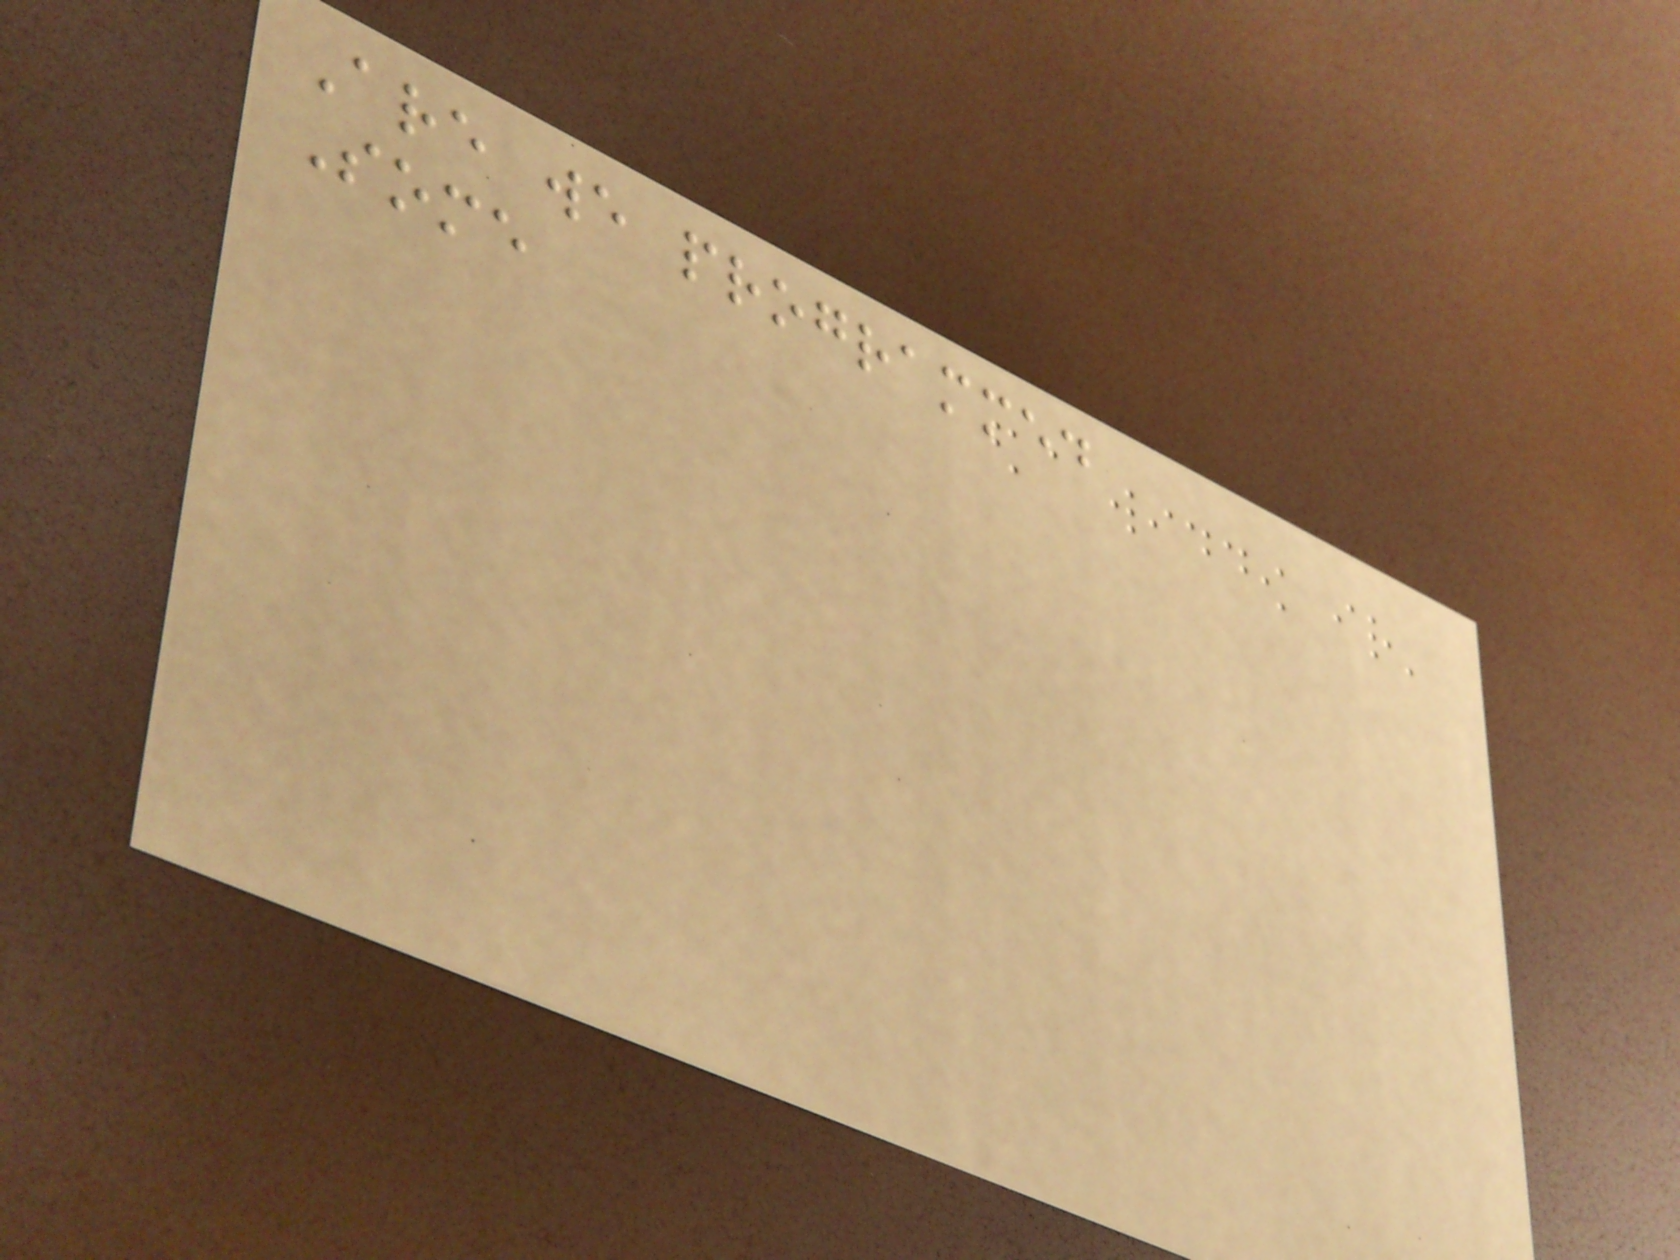Are we programmed
Some
